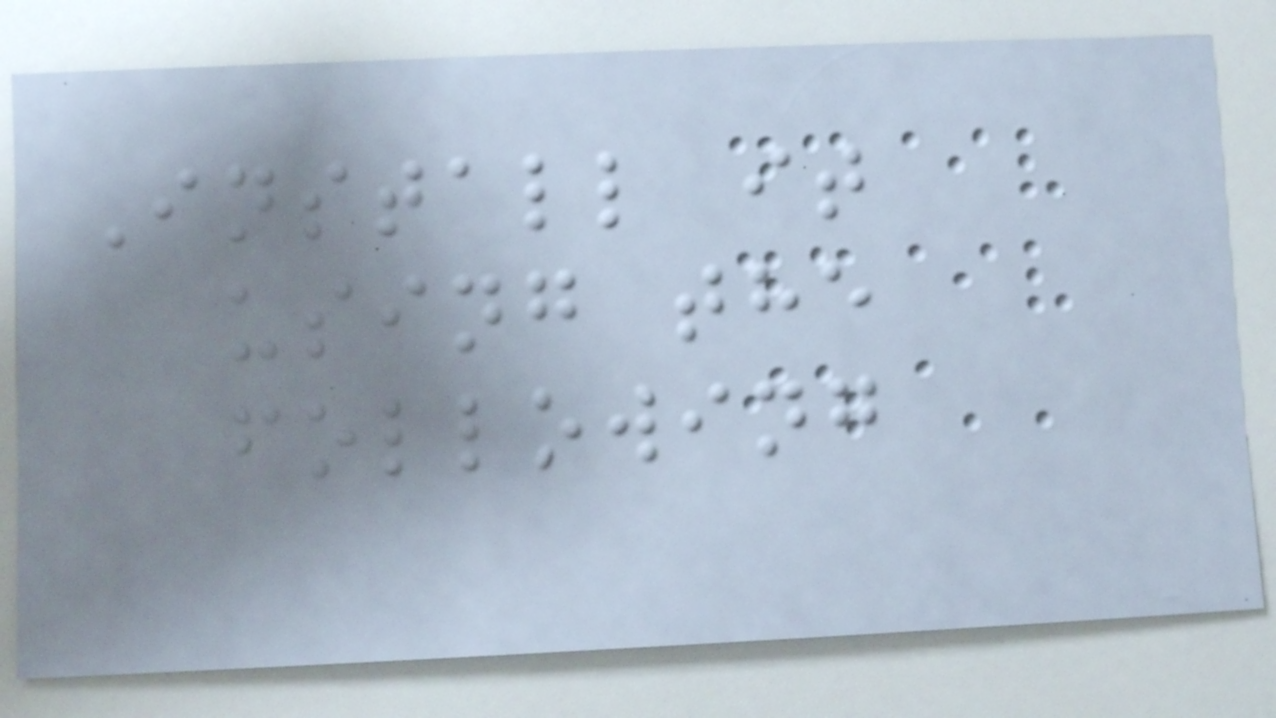Install it
using the
following
